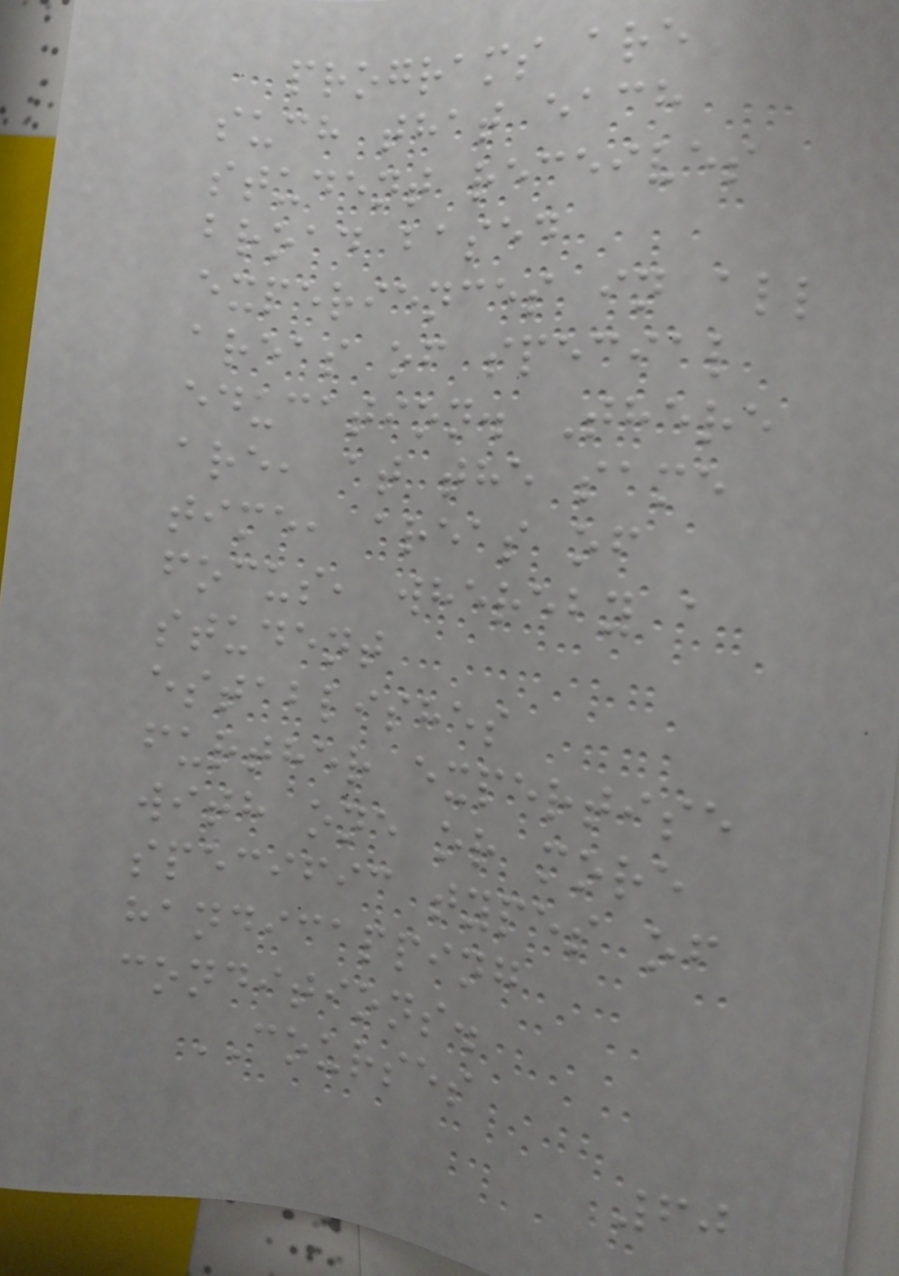programs are
such that each
student receives
broad based
experiences in all
areas of special
education. There
are, at the same
time, areas of
focus, whereby a
student
establishes
further expertise
with one or more
specific types of
handicapping
conditions.
COURSES
60
